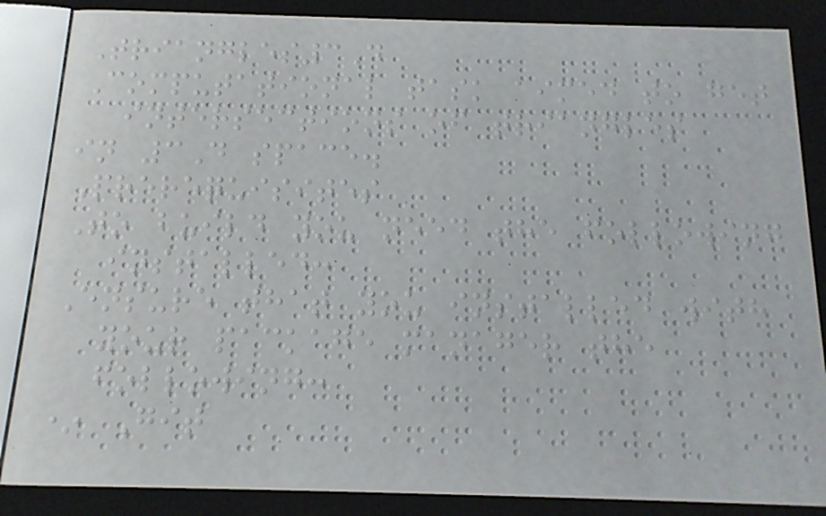Triangles3D
Computational task aimed to get
intersections of triangles
in 3D space.
Prerequisites
To build you need the following
installed:
Ensure that you installed with
your package manager the
following:
* Git
